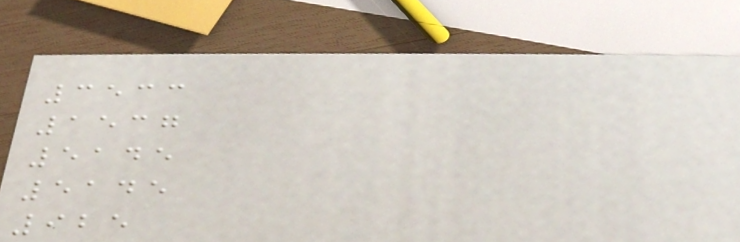3533
1537
5145
5145
925
